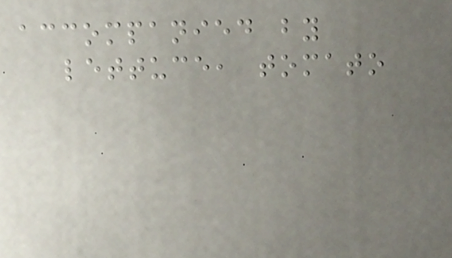accompanied by
lettuce, tomato
